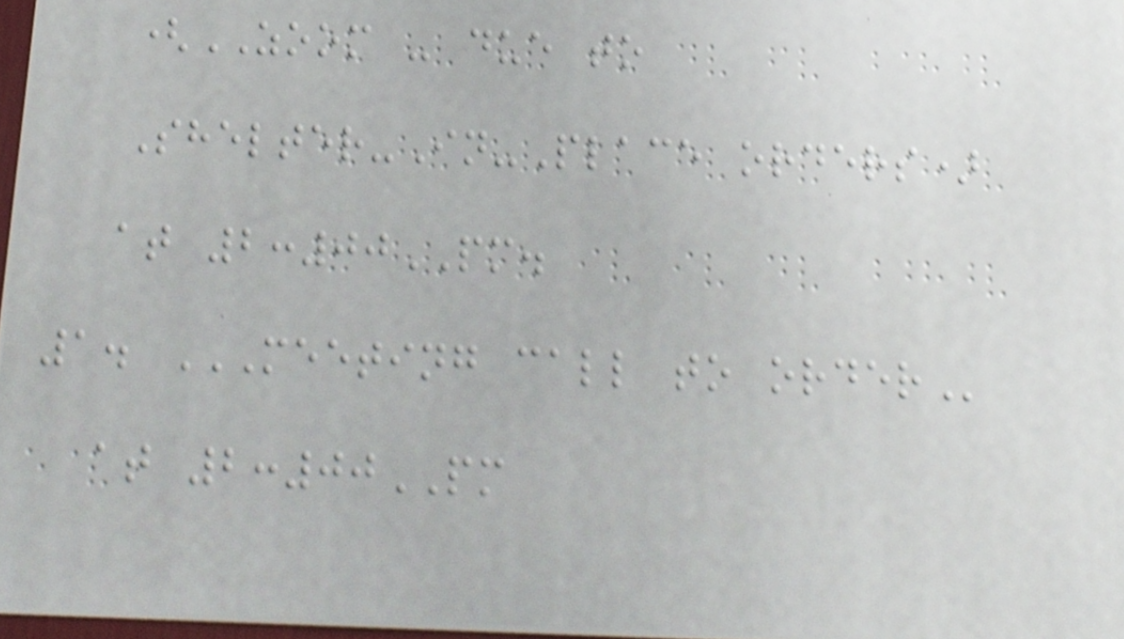(ZOOM - due to
Shelter-In-Place orders)
at 2:00PM.
1. MEETING CALL TO ORDER
at 2:00PM
